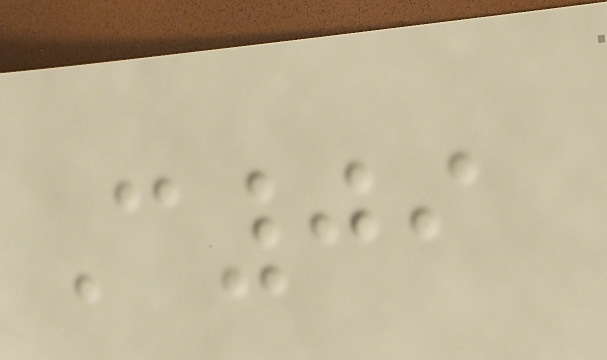C09
